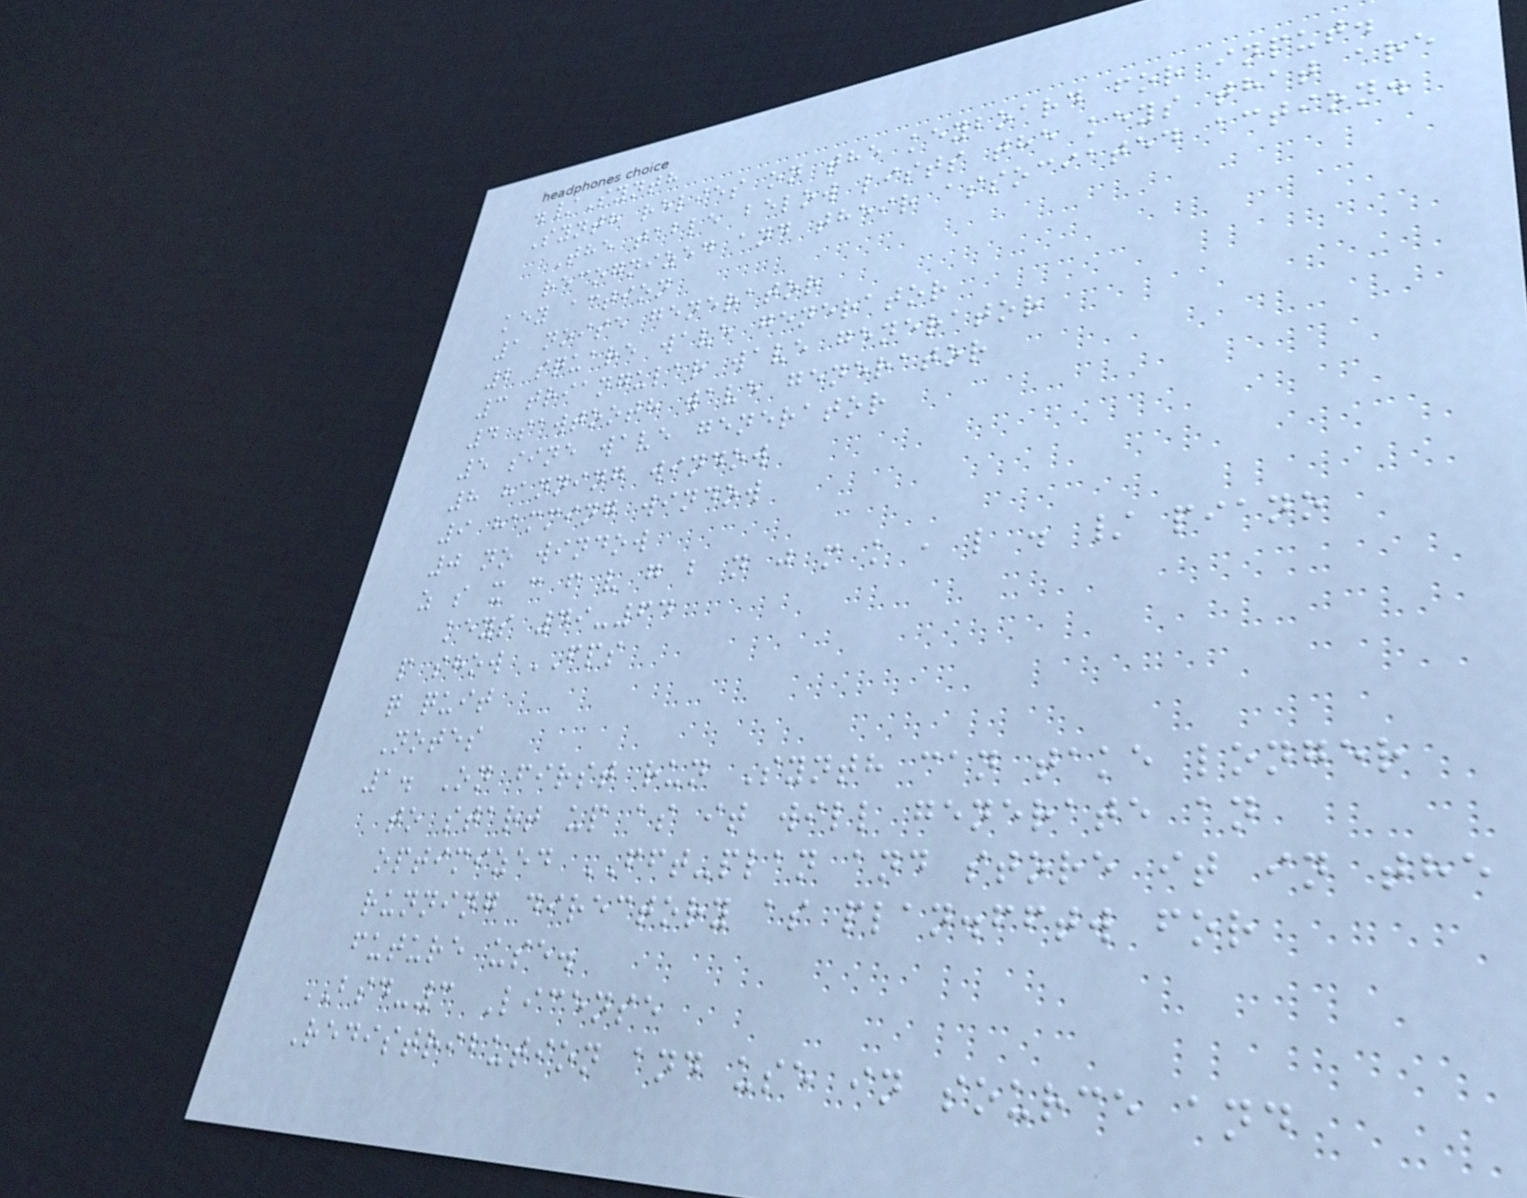./Synth
Synth relies on the keyboard for input.
The table below lists the keys that are
recognized and their associated action.
key action
1 noise generator
2 square wave generator
3 triangular wave generator
4 sawtooth wave generator
5 sine wave generator
8 hanning window
9 hamming window
0 no window
z s x c f v g b n j m k , l . / piano
keys 49-64
p show FPS
q quit
Notes
1. On first run Synth can take longer
to start up as it will generate an
optimized FFT-plan and store it in the
running directory as plan.fftw for
future use.
BSD-3 License
Redistribution and use in source and
